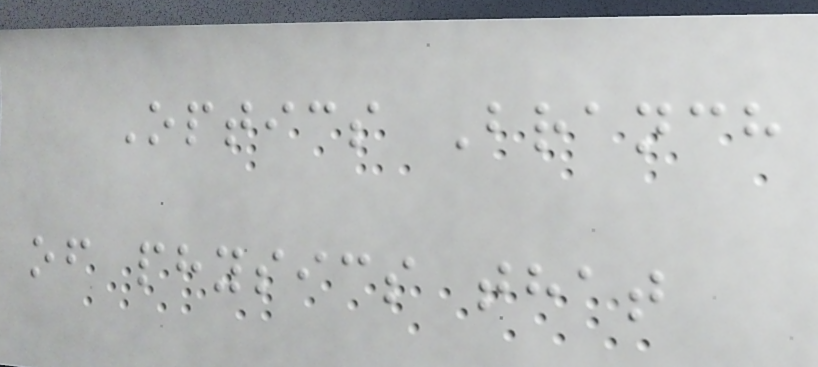Optics Branch
of physics that
